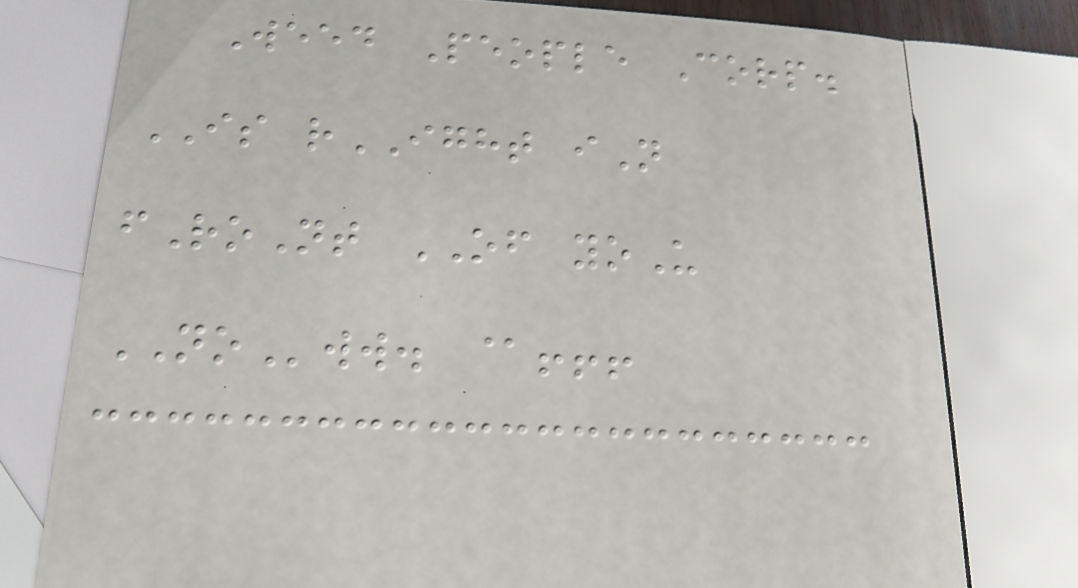Weed People Corp.
IS rIGHT iN
fRoNt OF yoU
NOww. @!!!
